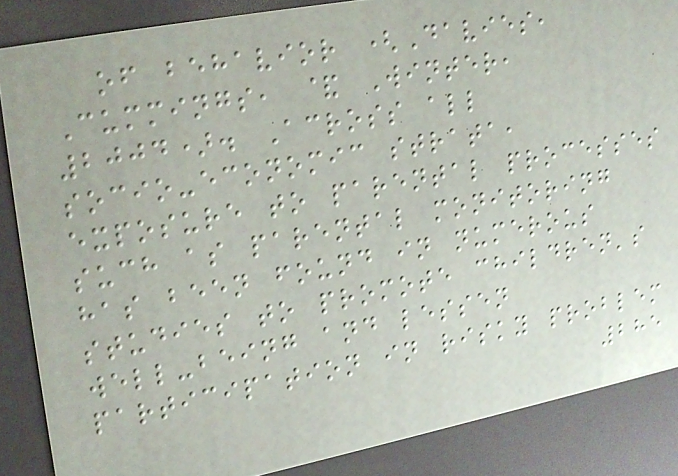of behavior (Davies,
Cummings, & Winter,
2004). Across all
socio-economic strata,
exposure to parental processes
such as parental monitoring
has been found in numerous
studies to promote children's
well-being and lessen
participation in risky problem
285
